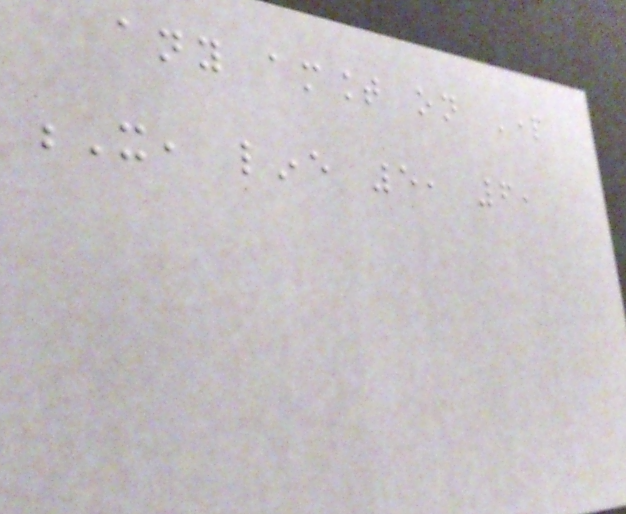any amount on Part
X, line 5, 6,
